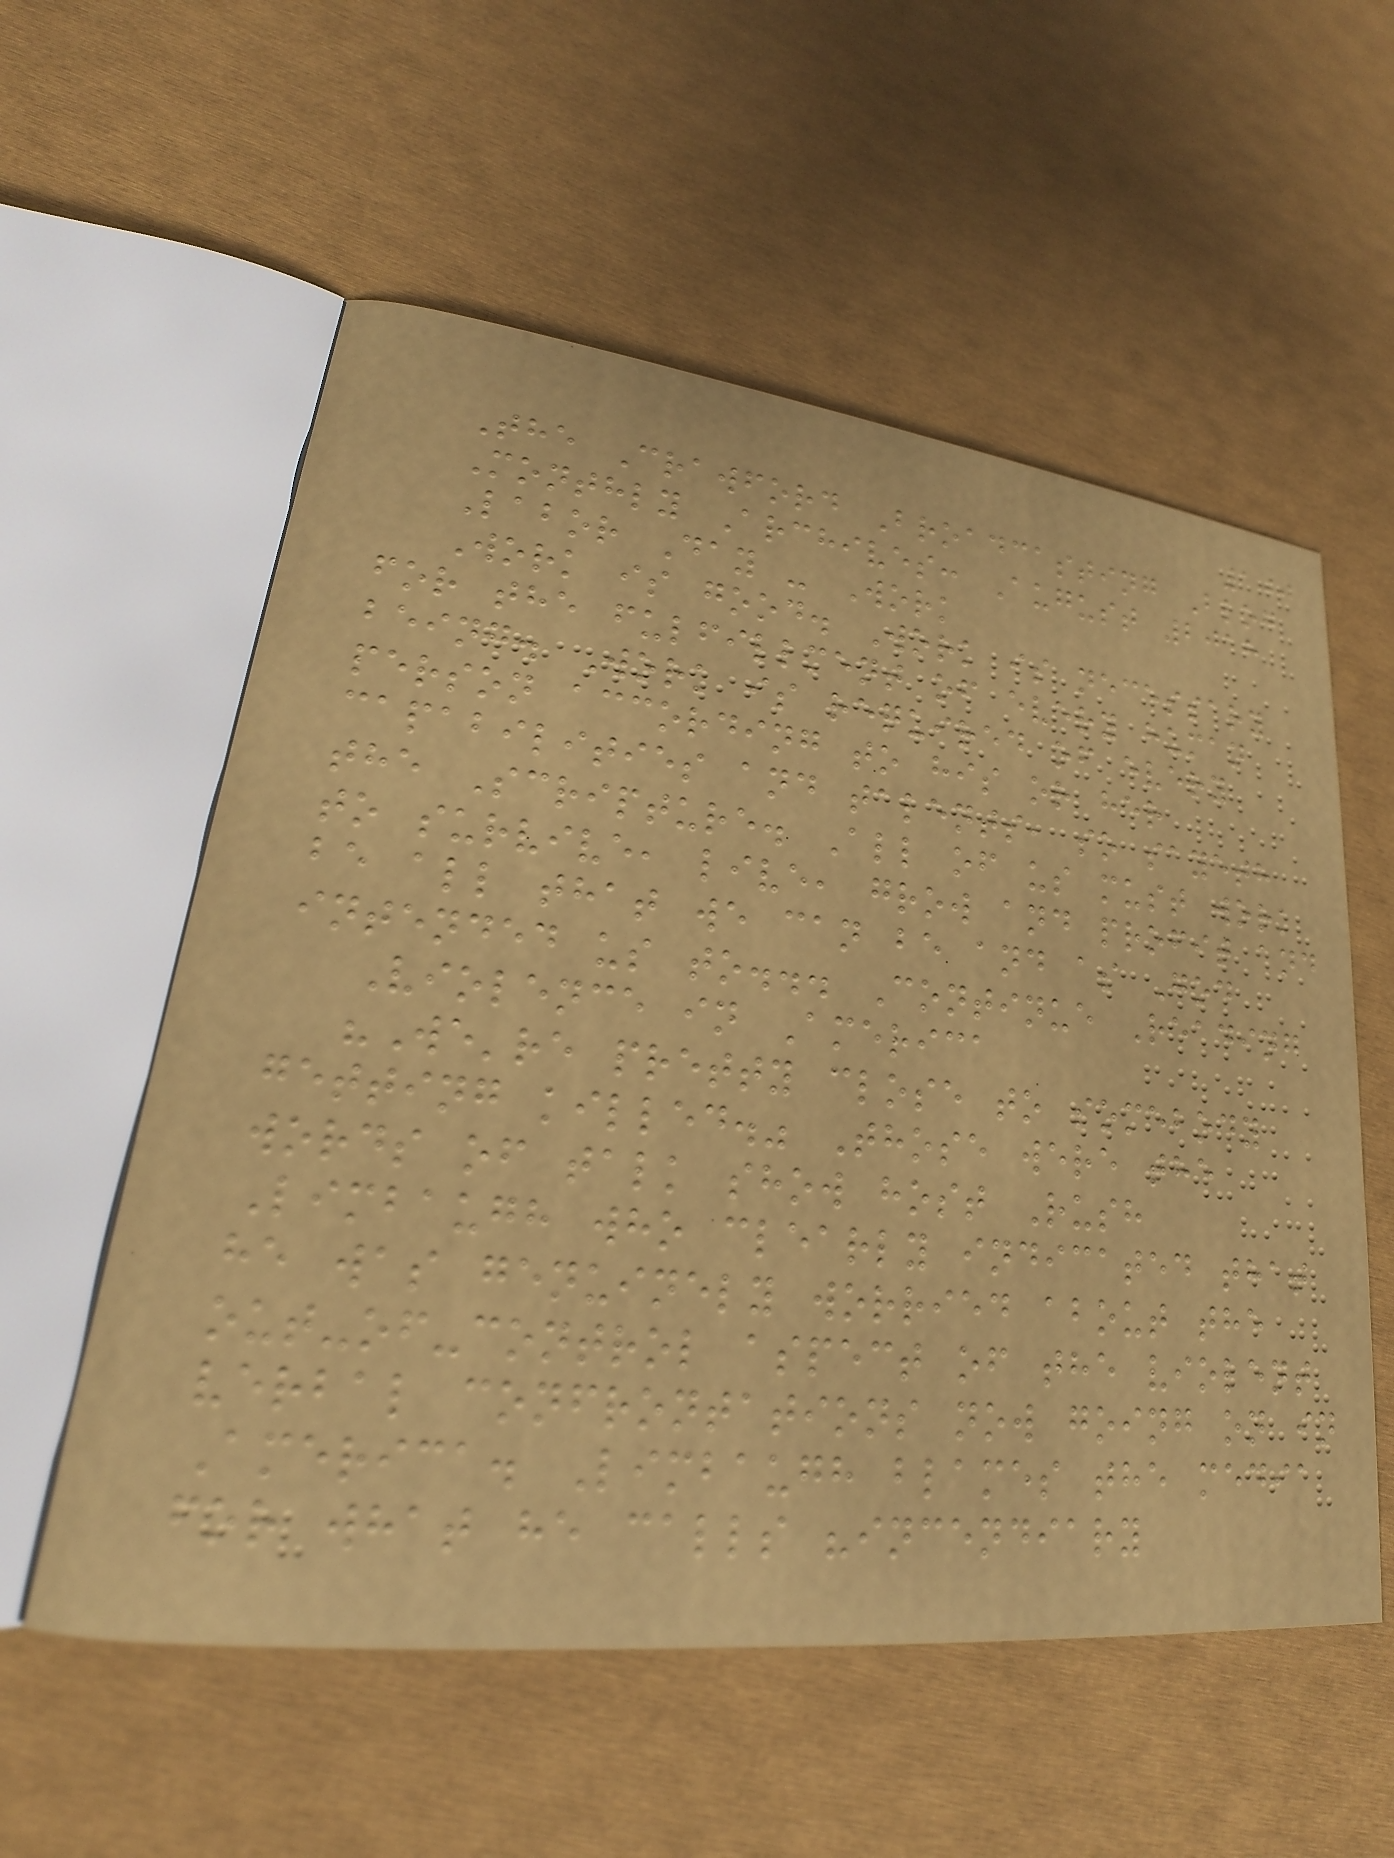100
The Crawford Broadcasting Blog
Monthly Archives: August 2018
Labor Day - Work
Work is good. Work is necessary
for the fulfillment of every human
being. Work is required of every
person according to his or her
capabilities and talents, so sayeth
the Scripture. All of us must work
to survive, live, grow and profit and
be all that we can be and as God
intended us to... Continue Reading
Violence in America
"We're pretty close to somebody
getting killed." Those were the
words of talk show host Rush
Limbaugh who clearly indicated that
he was genuinely worried about the
out-of-control aspect of the violent
verbal confrontations now going on in
America. Limbaugh blames the media
for what he calls "incendiary
